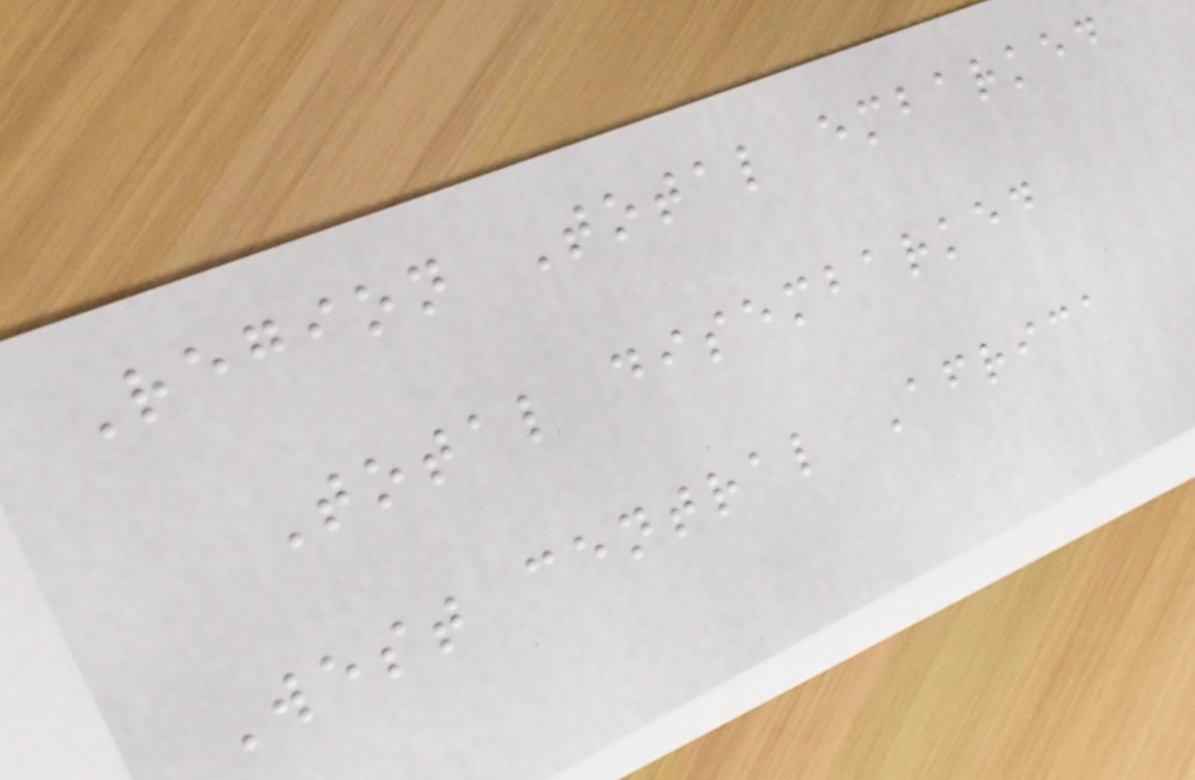Region Total embarked
Total disembarked
West central Africa
